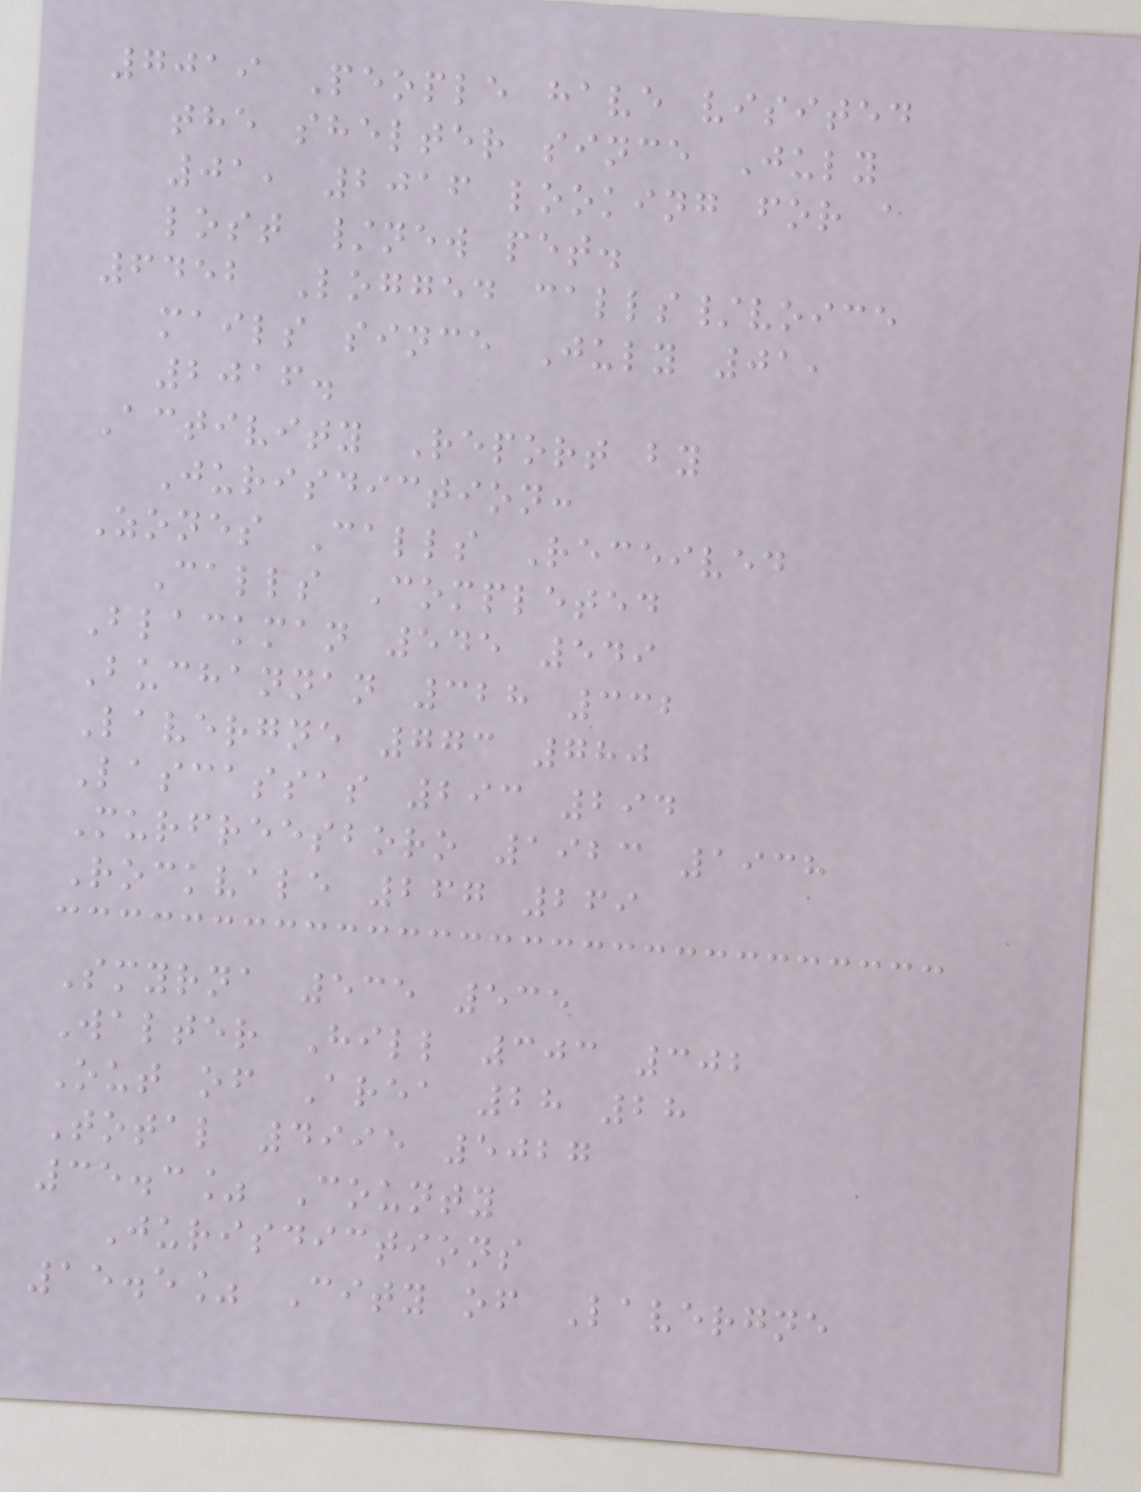7019 People have visited
the shelter since July
01, 2016 looking for a
lost /new pet.
6452 Logged calls/voice
mails since July 01,
2016.
Activity Report by
Jurisdiction:
Zones Calls Received
Calls Completed
Blackman 545 549
Buchannan 328 332
Lavergne 773 780
Lascassas 293 294
Murfreesboro 1923 1938
Rockvale 267 269
Smyrna 535 535
Walter Hill 303 302
Out of Area 28 28
Total 4995 5027
35.3% County
Jurisdictions
15.5% City of Lavergne
